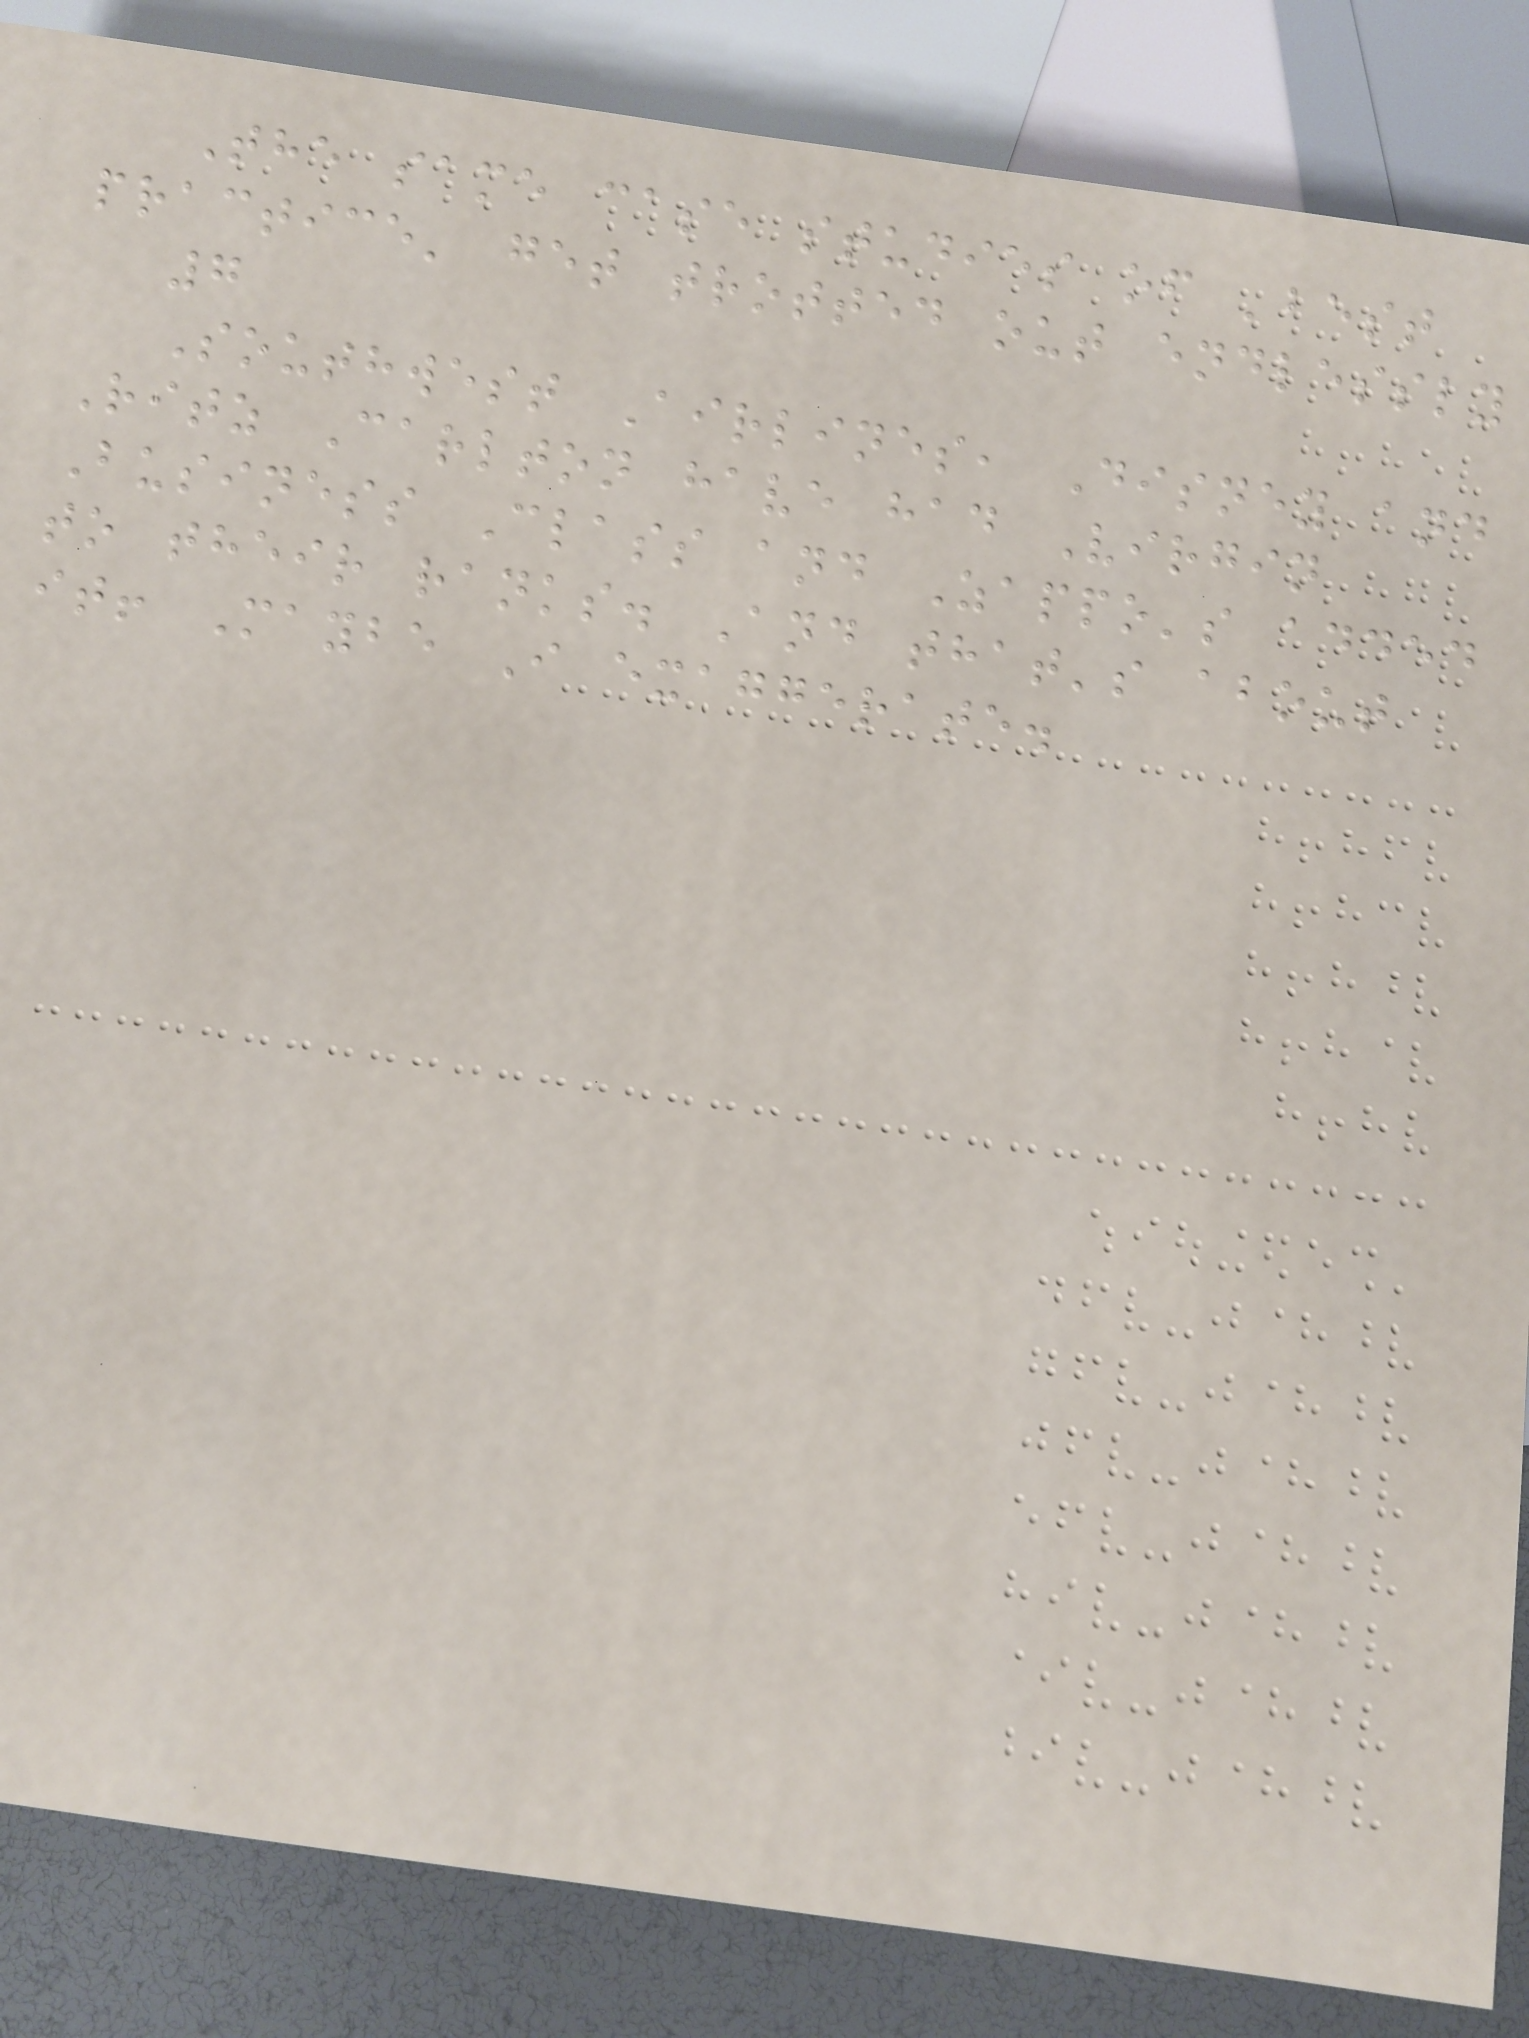The same case studies of 'best
practice' get trotted out endlessly
7
Southwest Airlines, Disney and
Ritz Carlton have had Virgin
Business Class and Zappo's added
to their ranks. And that's about
it! Maybe I exaggerate.
